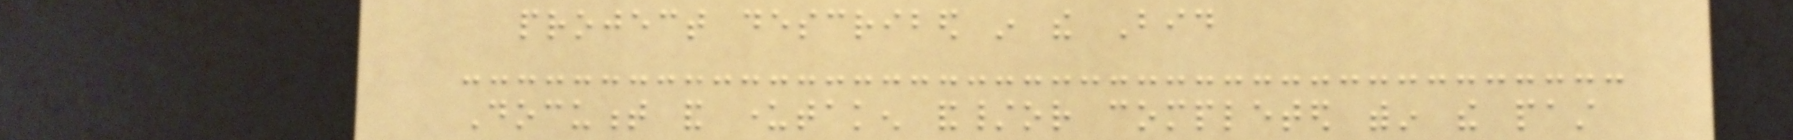project described in the Bid
Document and undertaken and/or completed within the past
